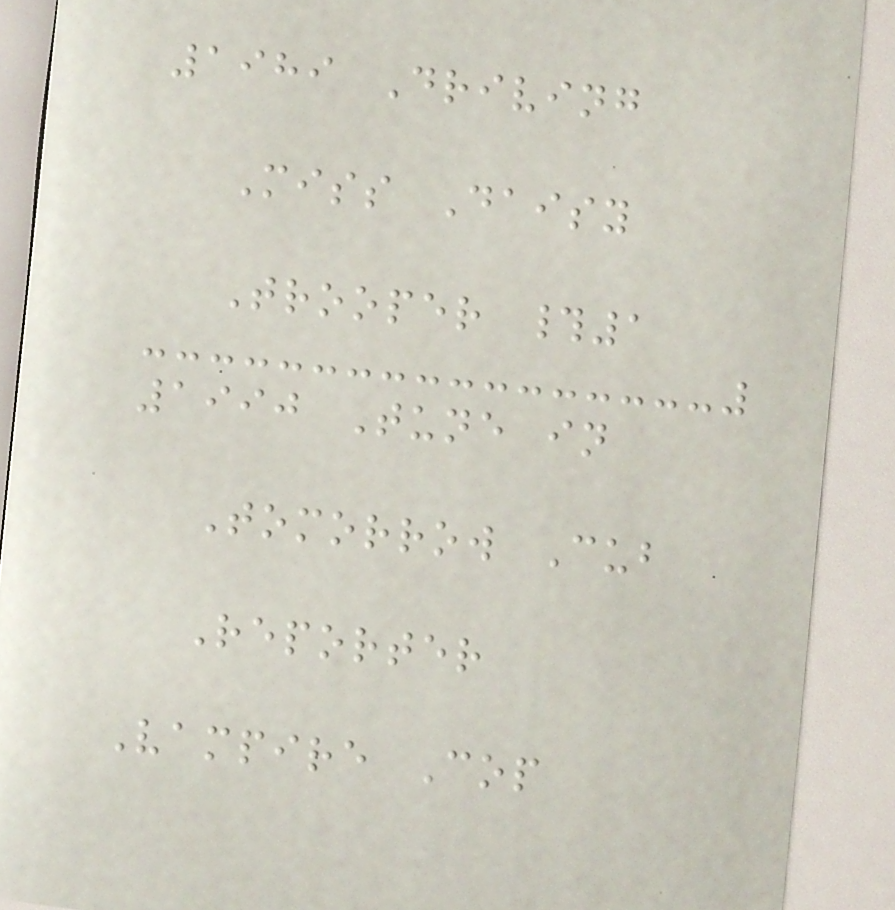1989 Driving
Miss Daisy
Trooper #1
1990 Tune in
Tomorrow Cub
Reporter
Vampire Cop
